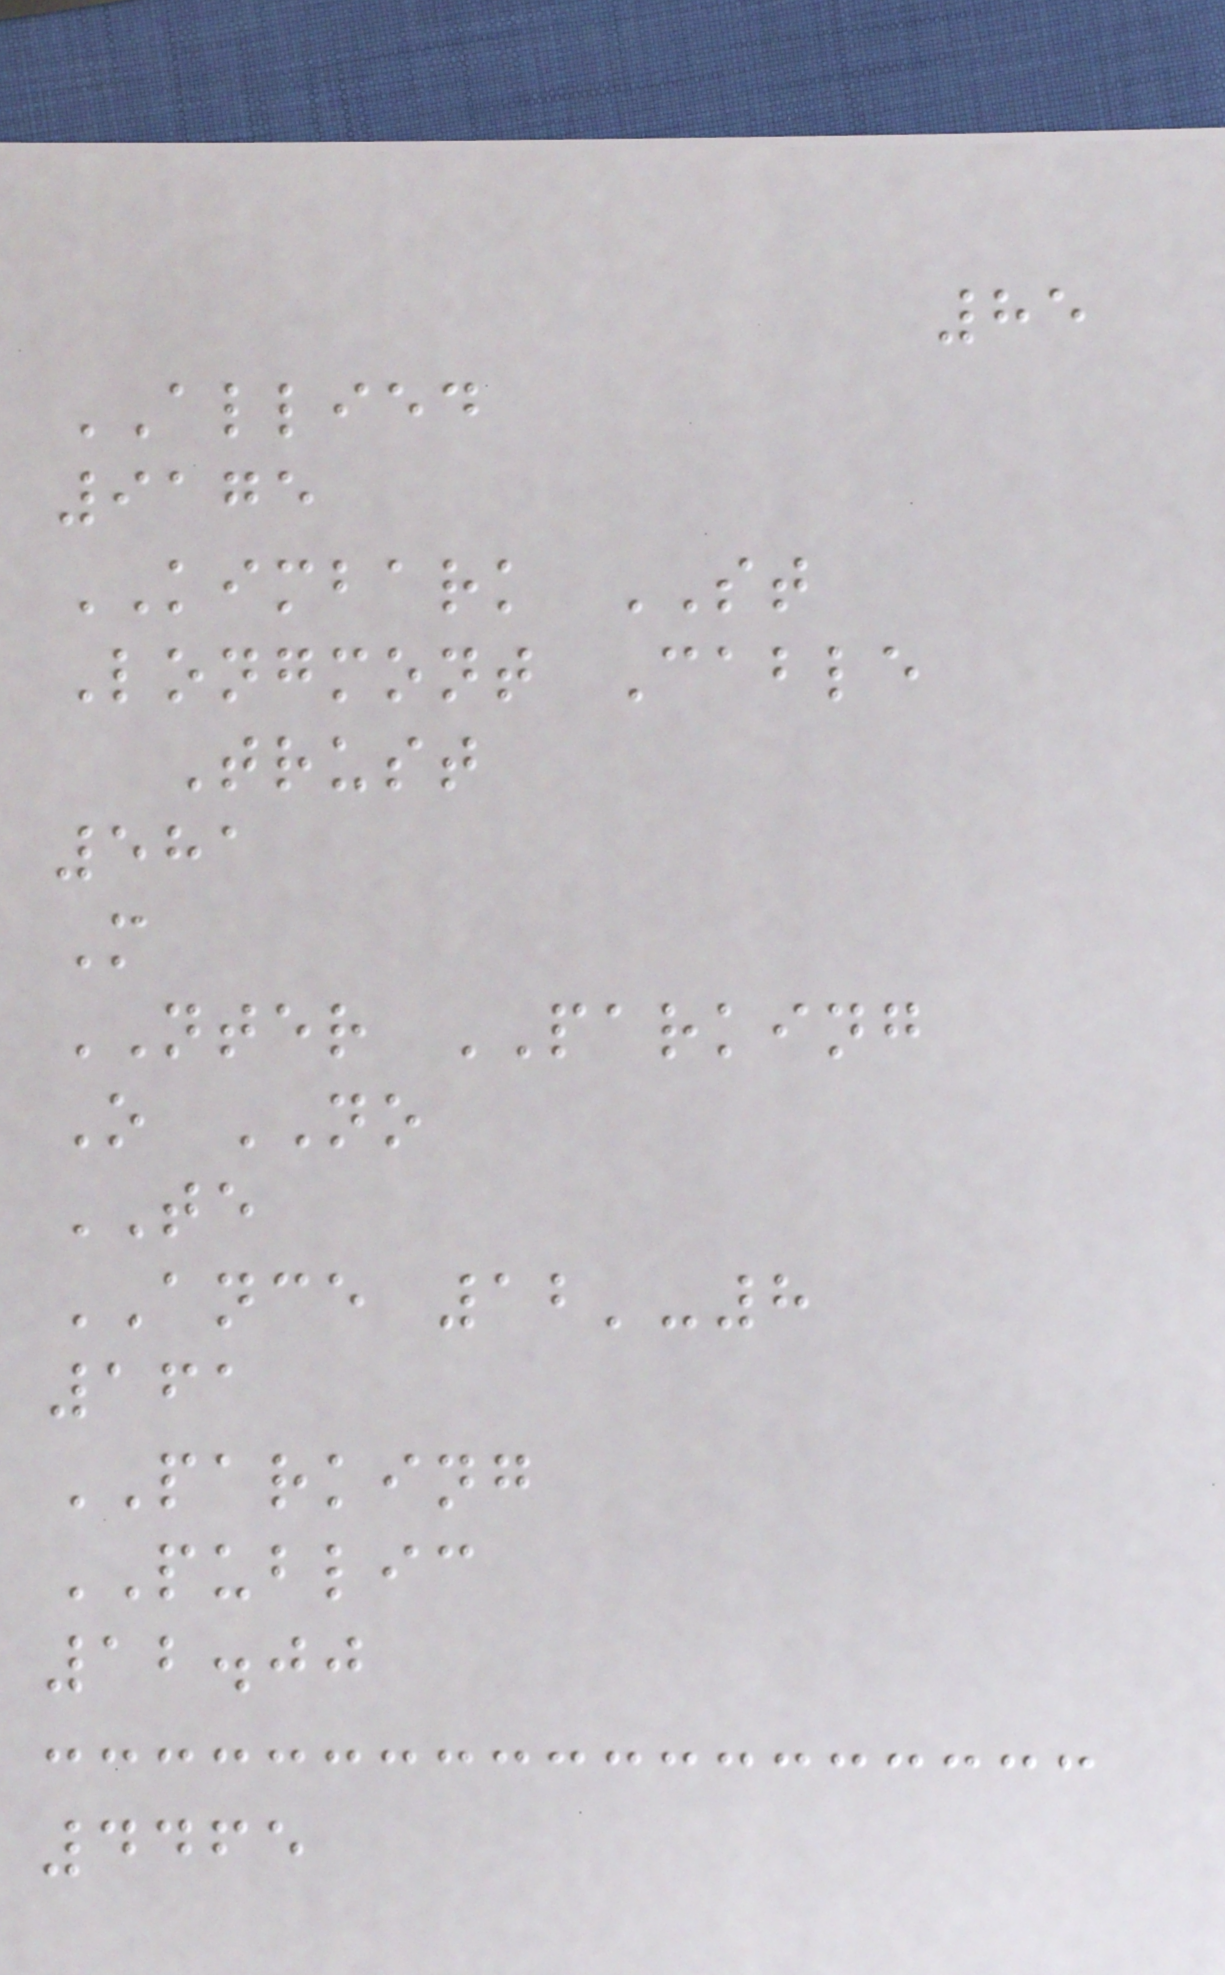85
ALLIED
9175
KIMBARK ST
Longmont Cable
Trust
581
M
NTER PARKING
O NO
TE
ANCE 12'-8
161
PARKING
PUBLIC
12.00
4465
